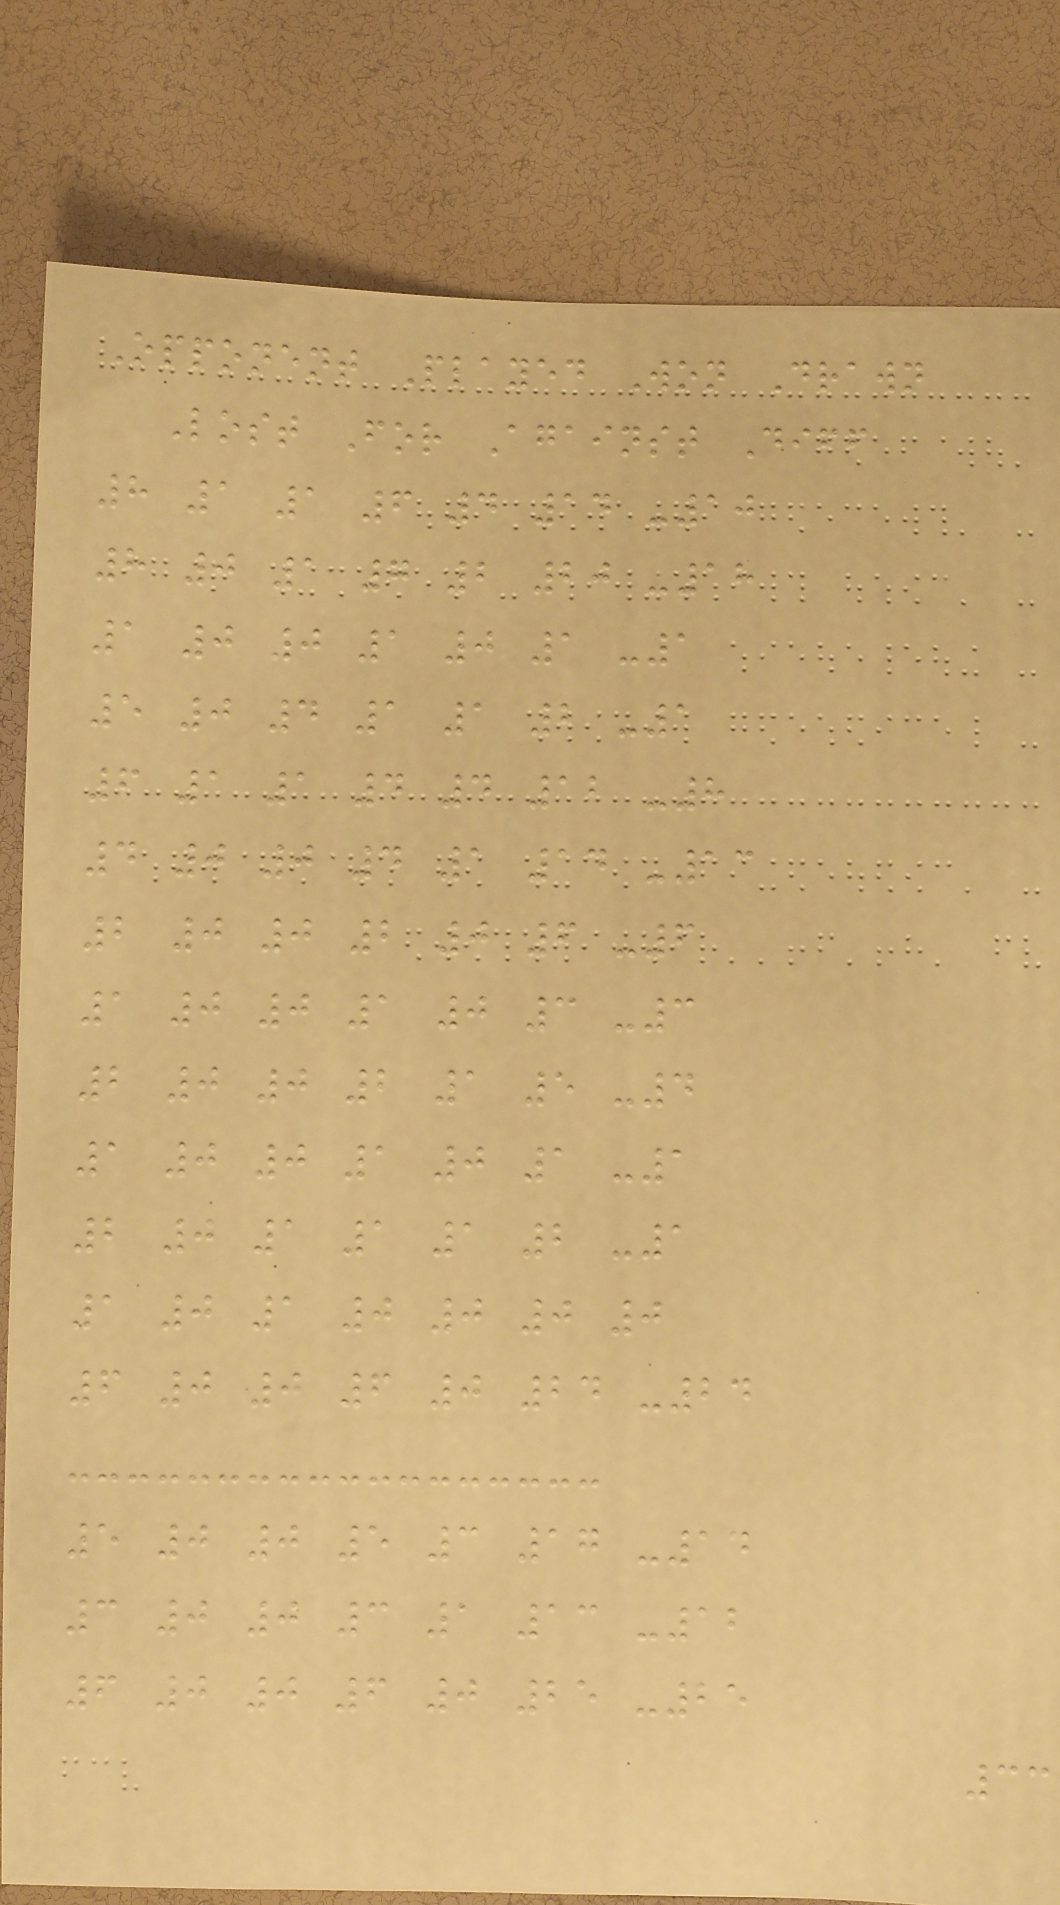Opponent Played Won Drawn
Lost For Against Diff
8 1 1 6 4 14 -10
8 0 1 7 2 20 -18
1 0 0 1 0 1 -1
5 0 4 1 1 2 -1
6 1 1 4 4 12 -8
4 0 0 4 1 14 -13
2 0 0 2 0 6 -6
1 0 0 1 0 3 -3
2 0 0 2 1 5 -4
1 0 0 1 0 1 -1
2 0 1 1 1 2 -1
1 0 1 0 0 0 0
6 0 0 6 0 24 -24
5 0 0 5 3 17 -14
3 0 0 3 1 13 -12
6 0 0 6 0 25 -25
33
